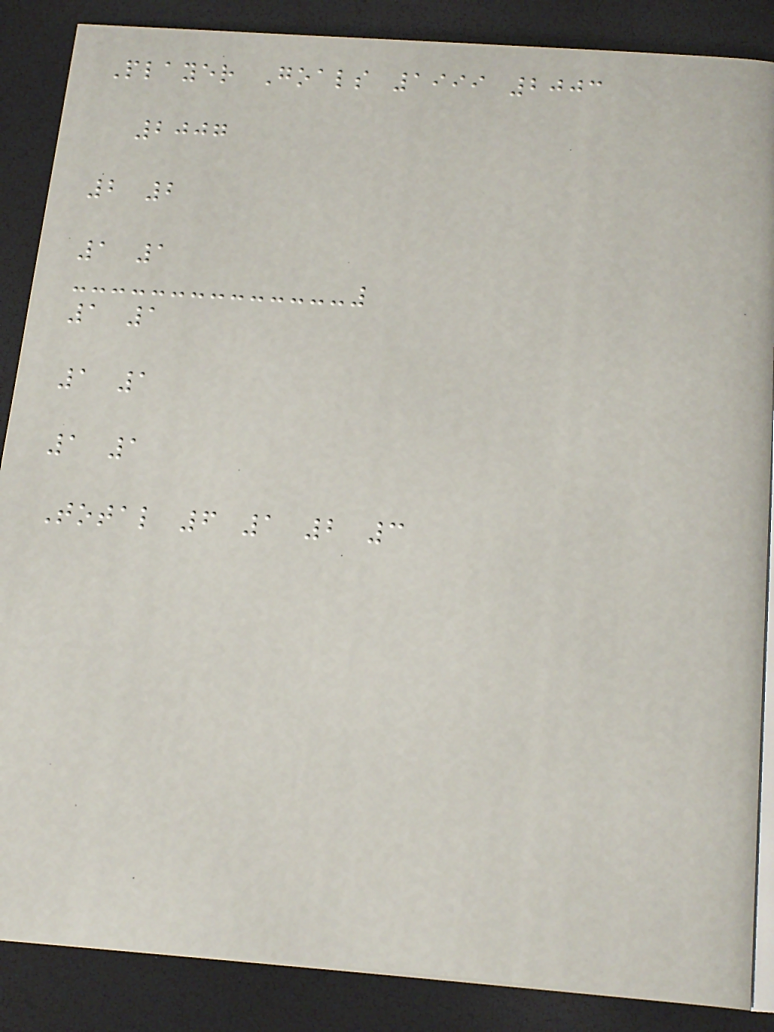Player Goals 1999 2003
2007
2 2
1 1
1 1
1 1
1 1
Total 6 1 2 3
